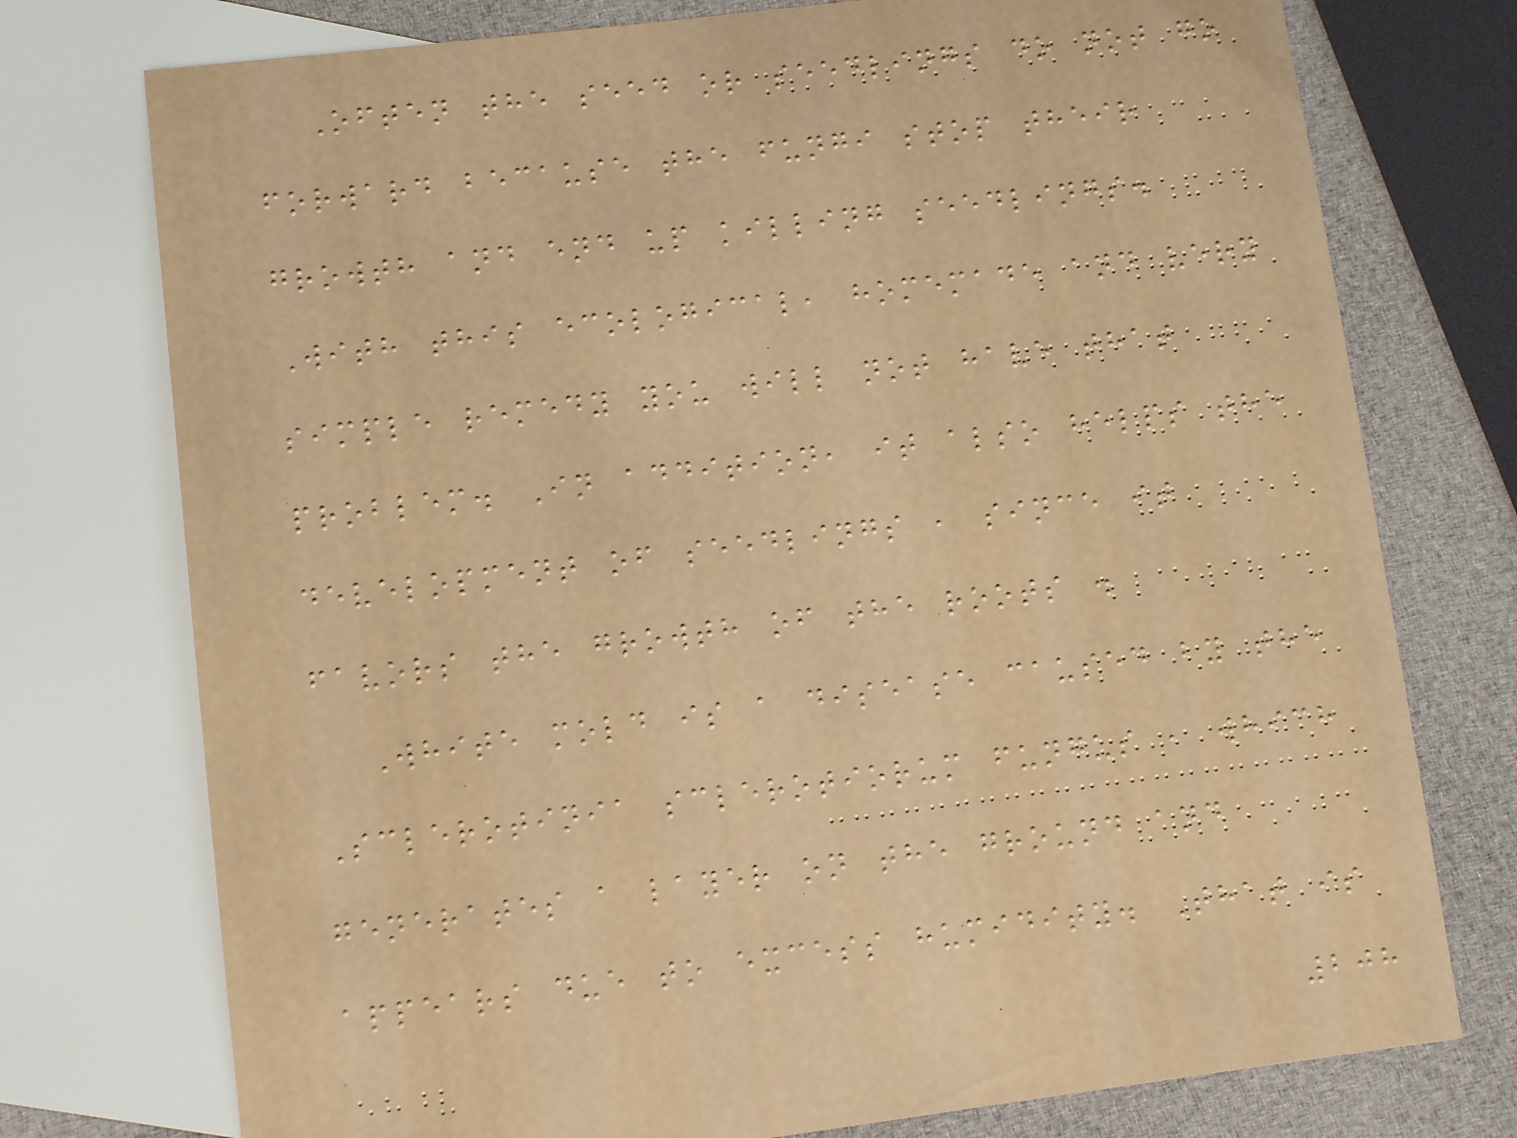Often the seed or seedlings do not go
forward because the fungi stop their
growth and end up killing seedlings.
With this ecological, homemade and very
simple remedy you will not have that
problem. In addition, it also helps the
development of seedlings , since it
favors the growth of the roots .
White mold is a disease caused by the
Sclerotinia sclerotiorum fungus , which
generates a layer on the ground and
appears due to excess humidity. That is
208
